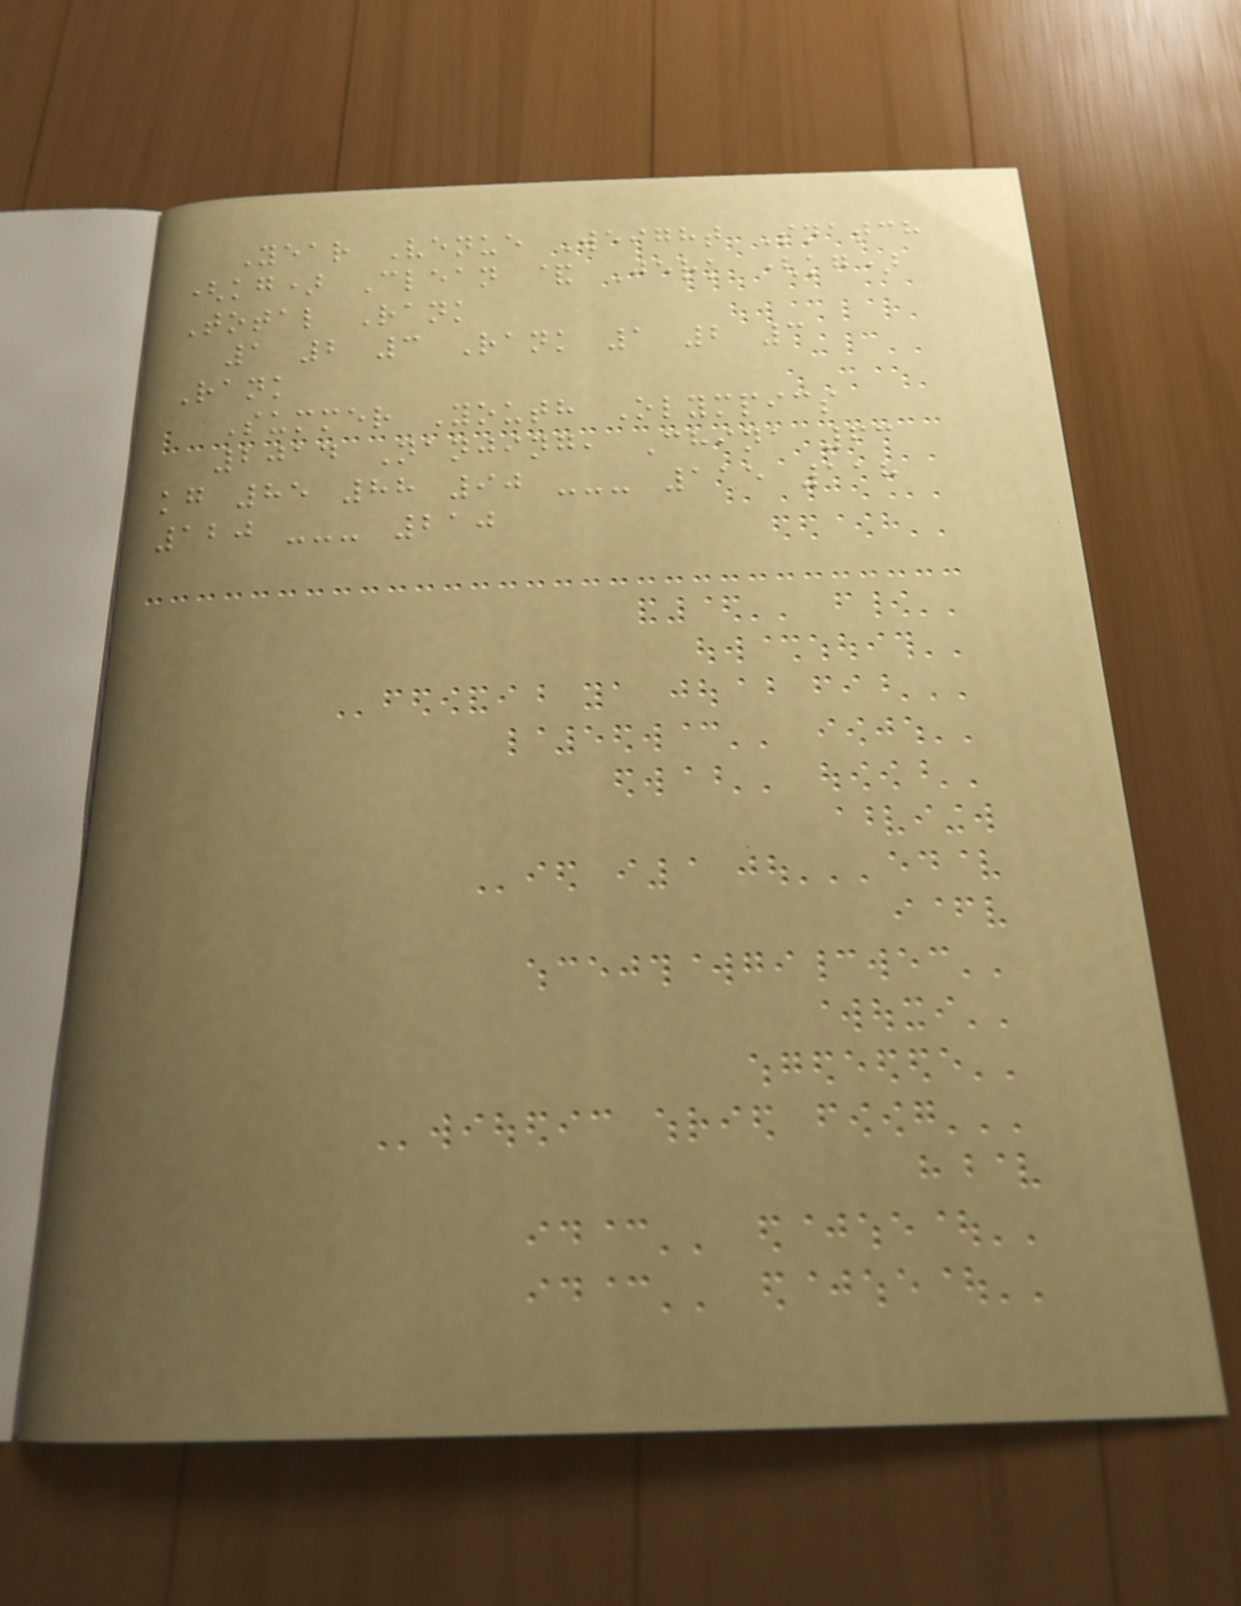Year Venue Weight Snatch
(kg) Clean & Jerk (kg)
Total Rank
1 2 3 Rank 1 2 3
Rank
Summer Youth Olympics
2014 Nanjing, China 63
kg 85 88 90 --- 115 118
120 --- 210
